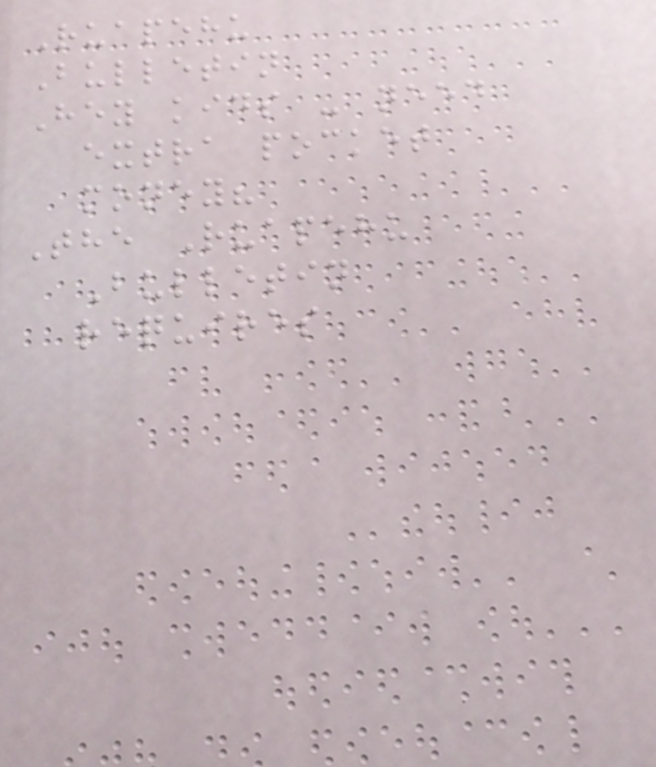Ruapehu
Bulletin
Hey kids - need
extra pocket
money?
The Ruapehu
Bulletin
requires
